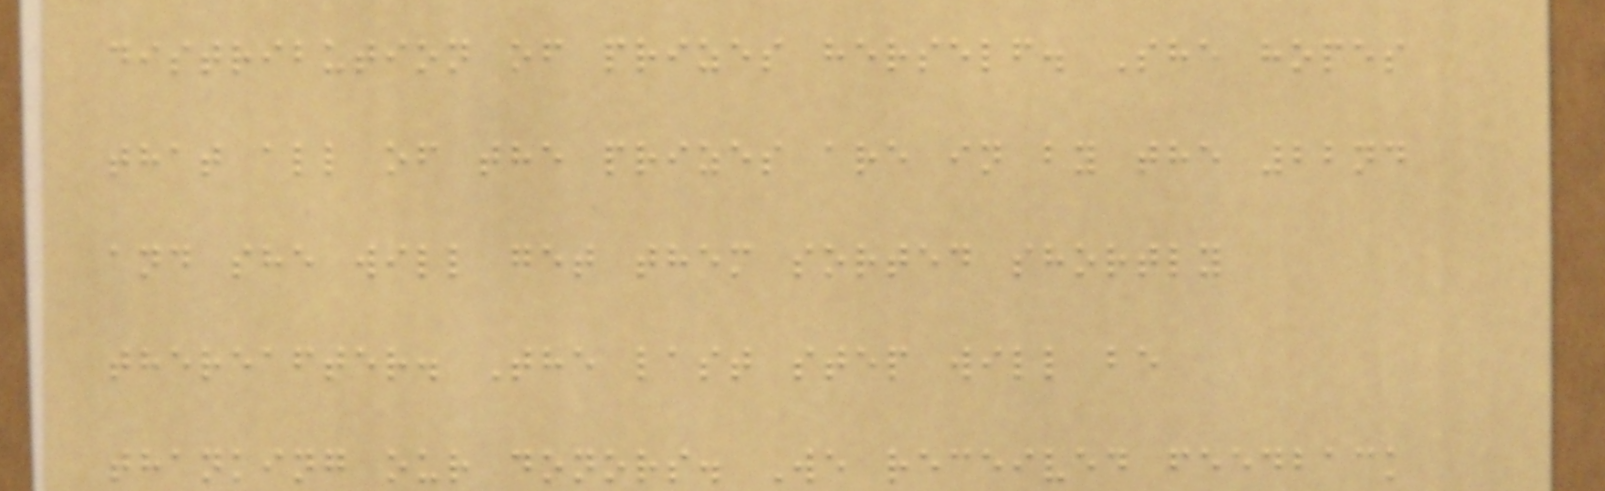distribution of prizes herself. She hopes
that all of the prizes are in by the 22nd
and she will get them sorted shortly
thereafter. The last step will be
thanking our donors. We received feedback
